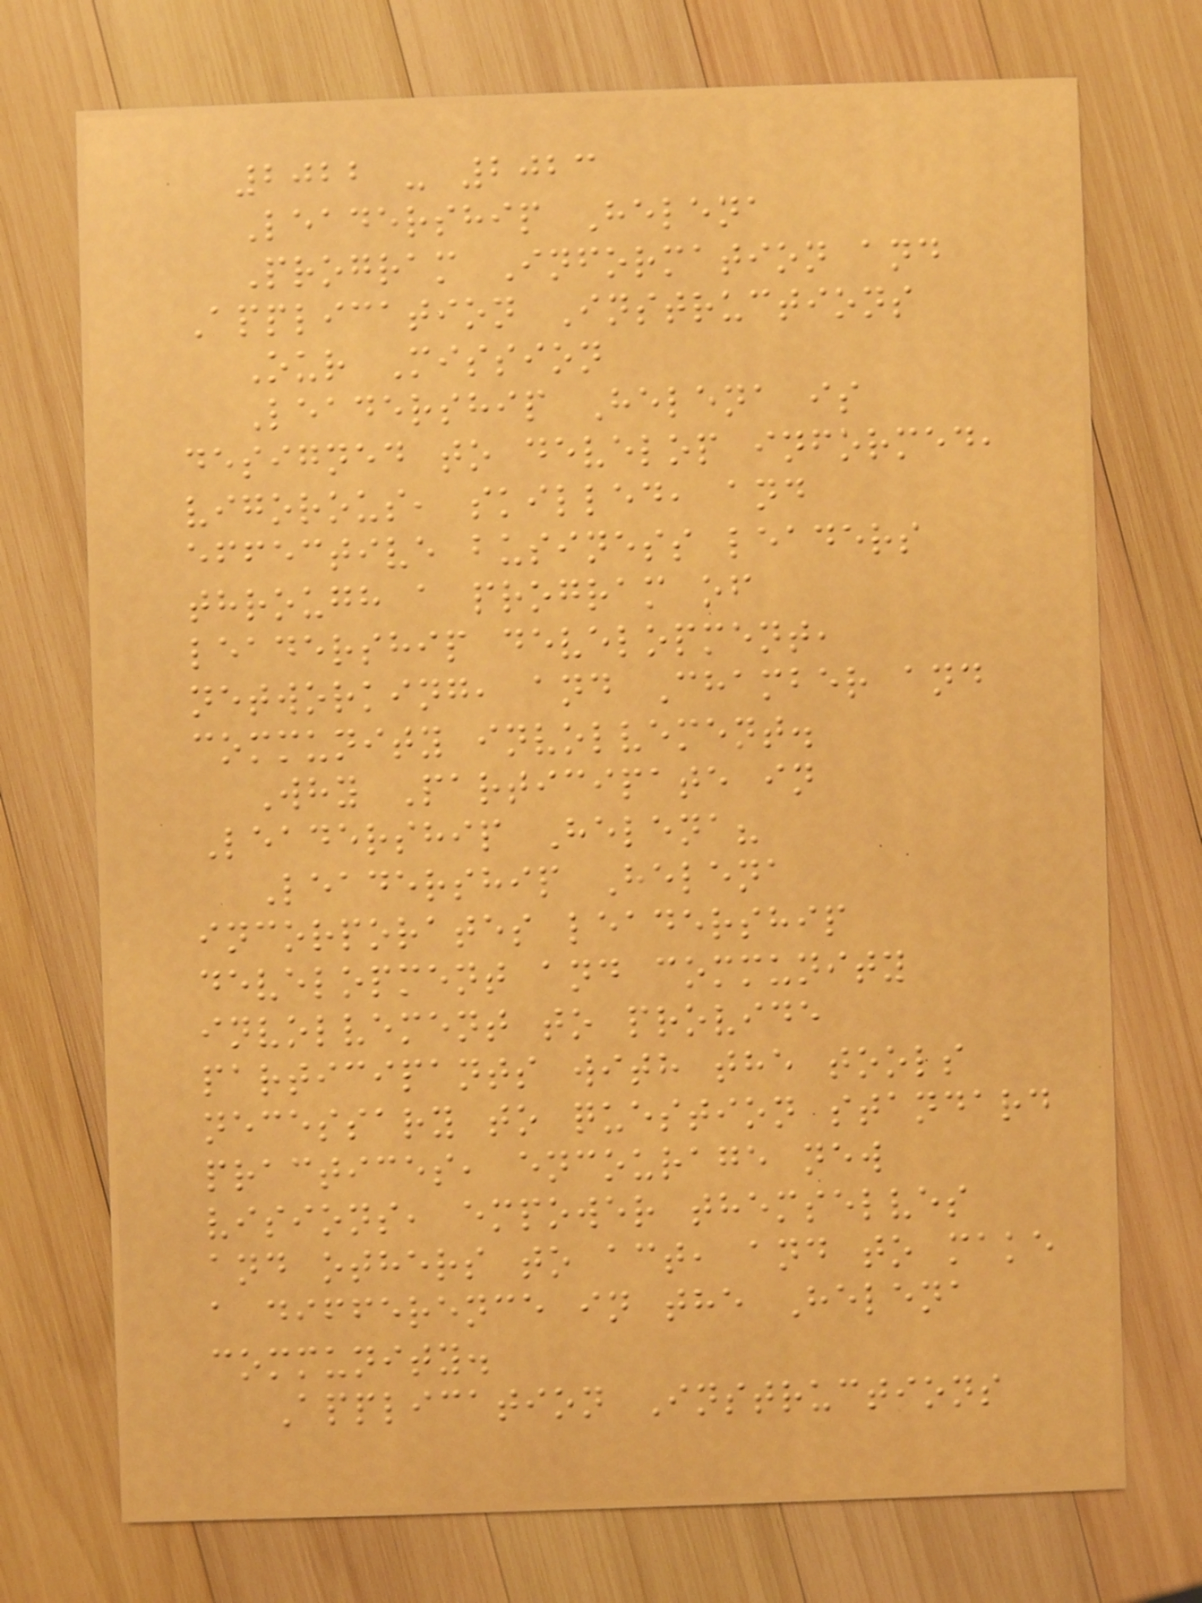2022 - 2023
Leadership Helena
Program Information and
Application Instructions
Our Mission
Leadership Helena is
designed to develop informed,
vigorous, skilled, and
effective business leaders
through a program of
leadership development,
networking, and Chamber and
community involvement.
Why Participate in
Leadership Helena?
Leadership Helena
incorporates leadership
development and community
involvement to provide
participants with the tools
necessary to question standard
practices, encourage new
visions, empower themselves
and others to act, and to make
a difference in the Helena
community.
Application Instructions
